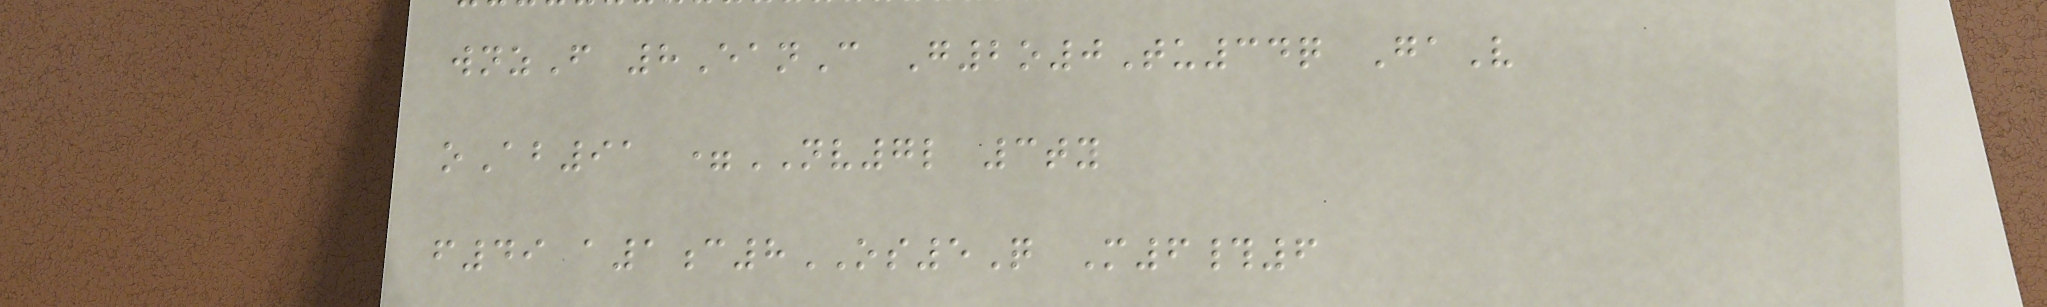wnzF 8EanC G2o0Tu34q GaV
oAb91 =NV7l 3ty
f49 a1c8OS5Q M6#6
